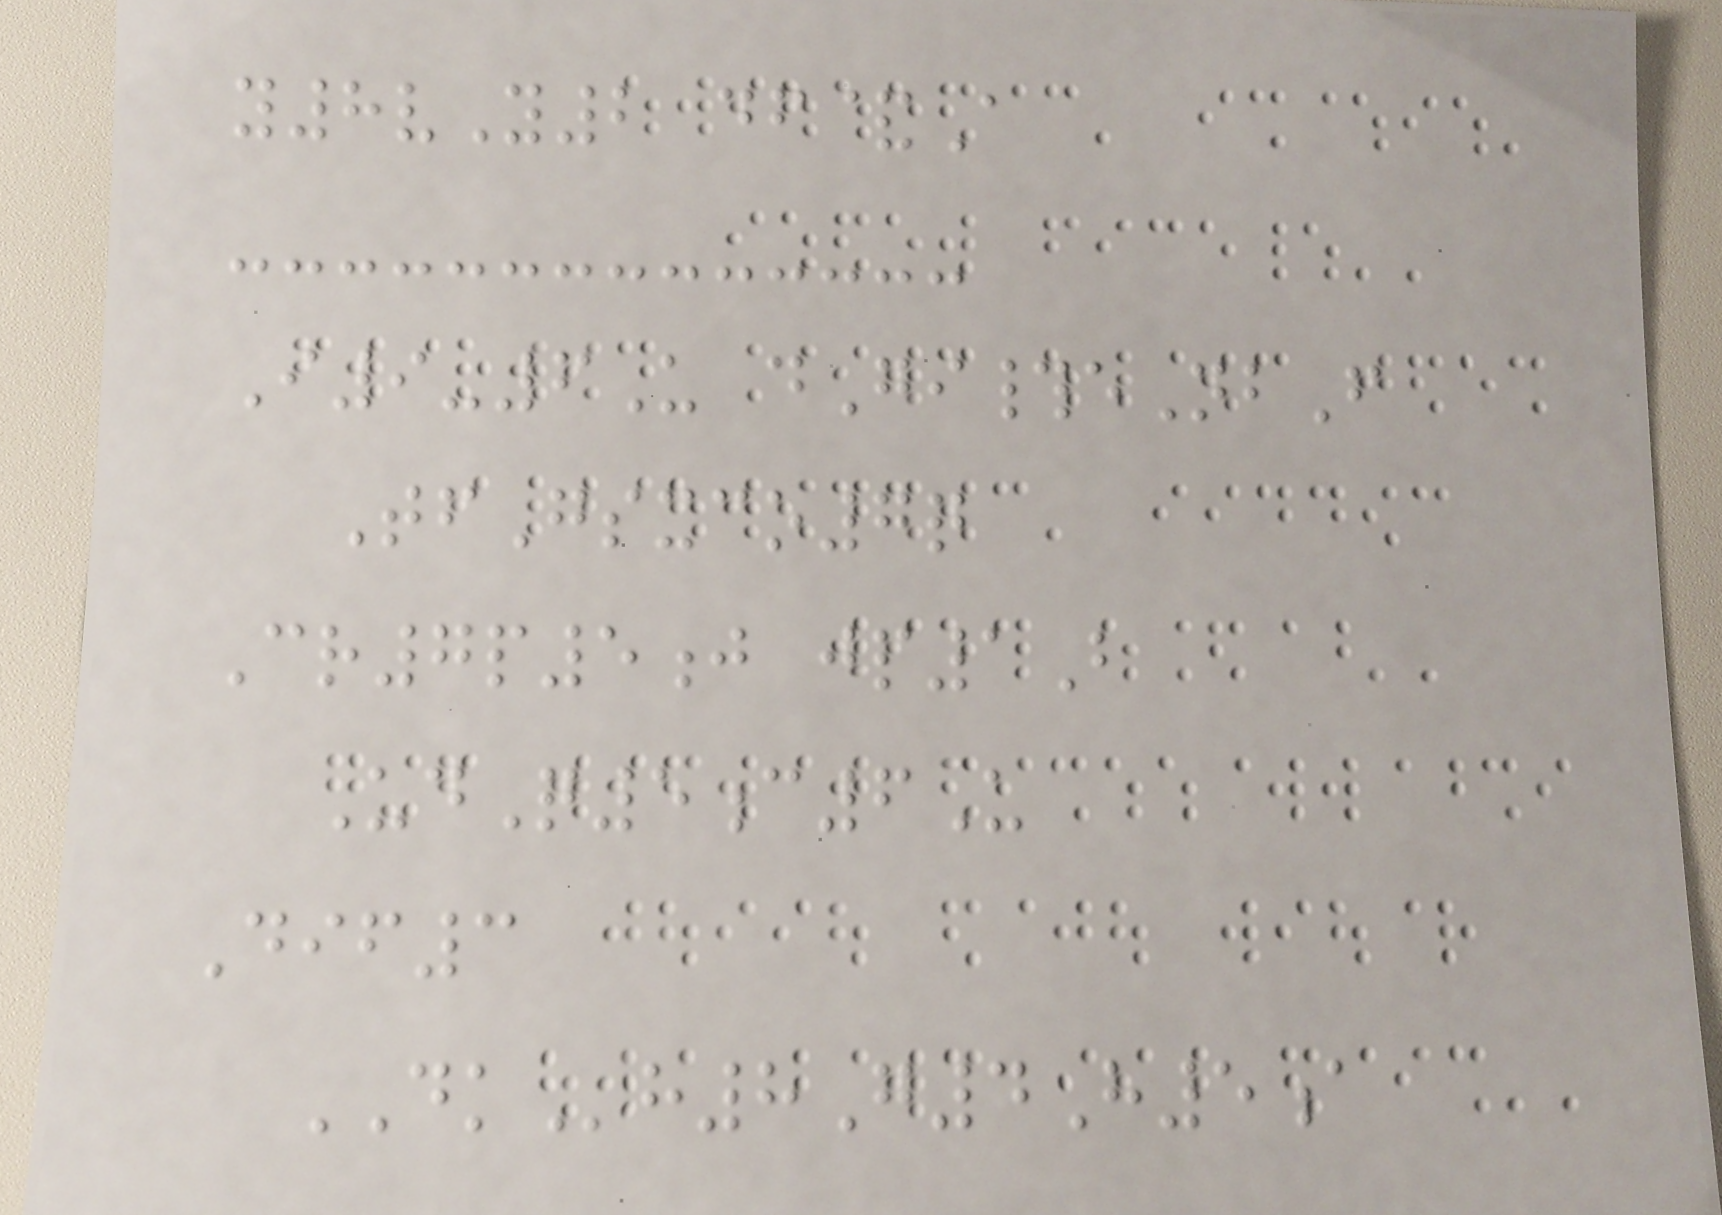y8vY2 df&A
I9-6U dGi#eNbF
TfGsxco7q
Cr7p5j jp1B
UdQ5c6U
Dif3
DKh8G4H5a
